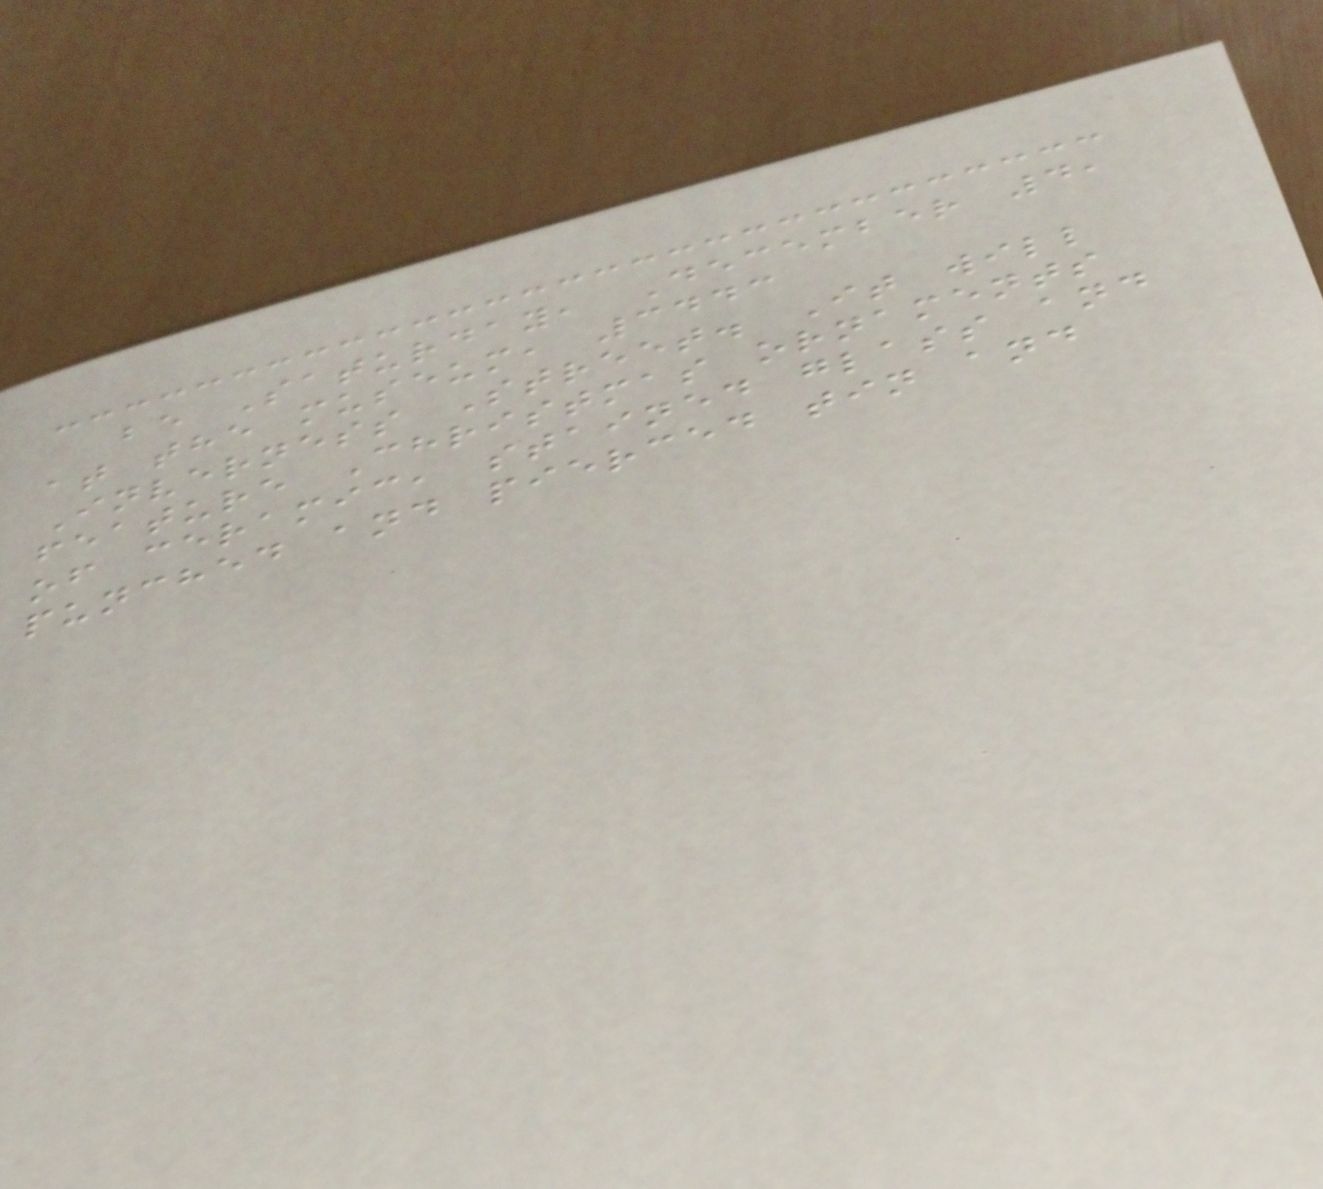be Saturday, December 4,
at the museum, 3443
Inverness Street. It will
feature Christmas ornaments
of ceramic, stained glass and
punched and pierced tin and
